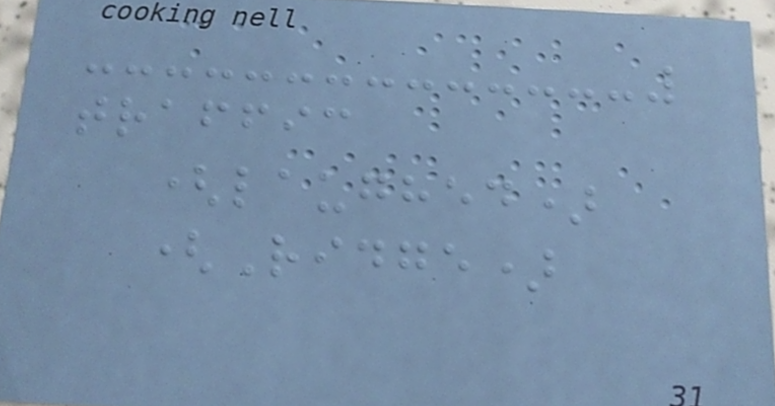traffic
(laughed)
(Ridge)
